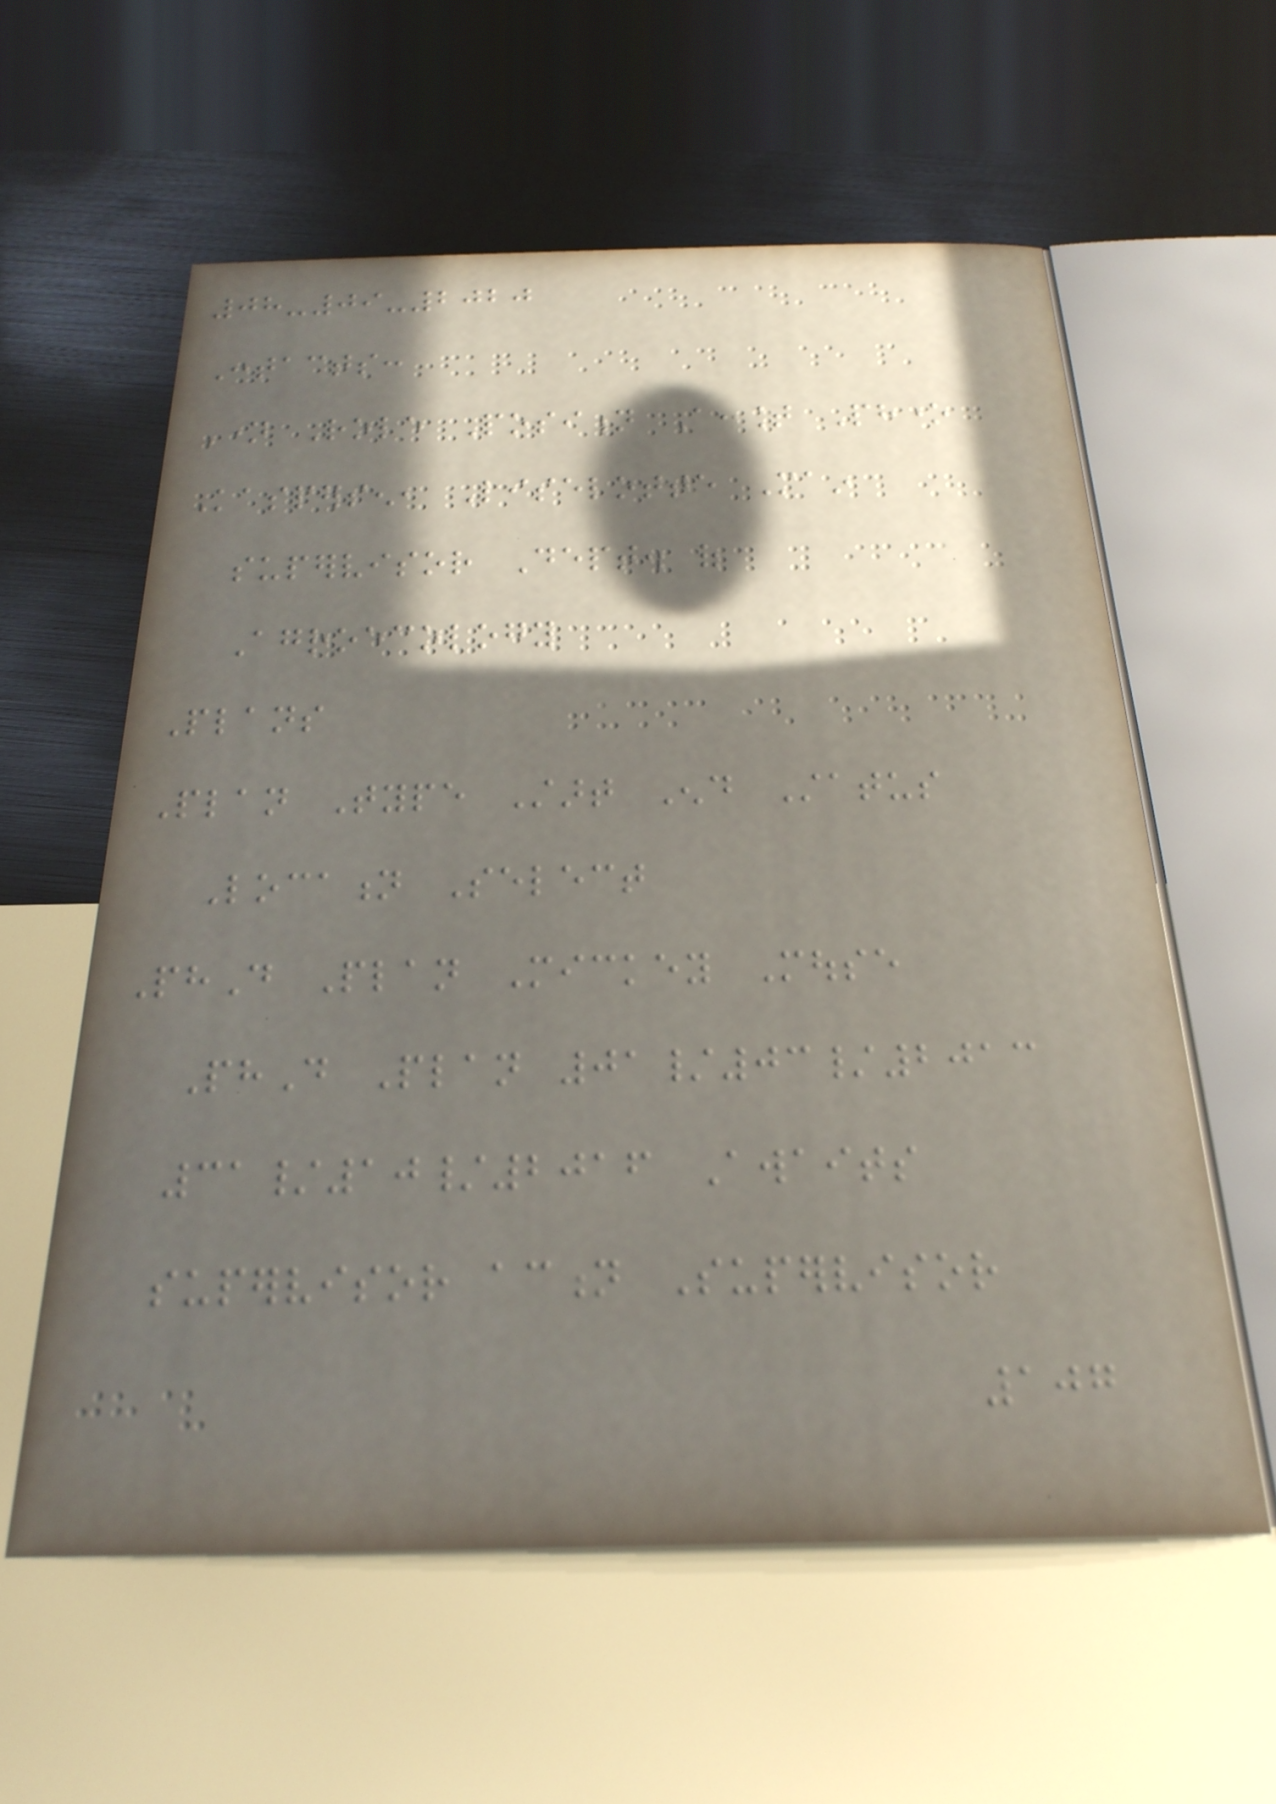08-09-2020
Contacts:
Name Role Position Account Phone
Kaspersen, Liselotte Main
supervisor Dept. of
Agroecology
Plans
Plan Type Start End Status
Location Select
PhD Plan Mickey Mouse
PhD Plan 01/03/2013
31/10/2016 Awaits
supervisor action Supervisor
107
